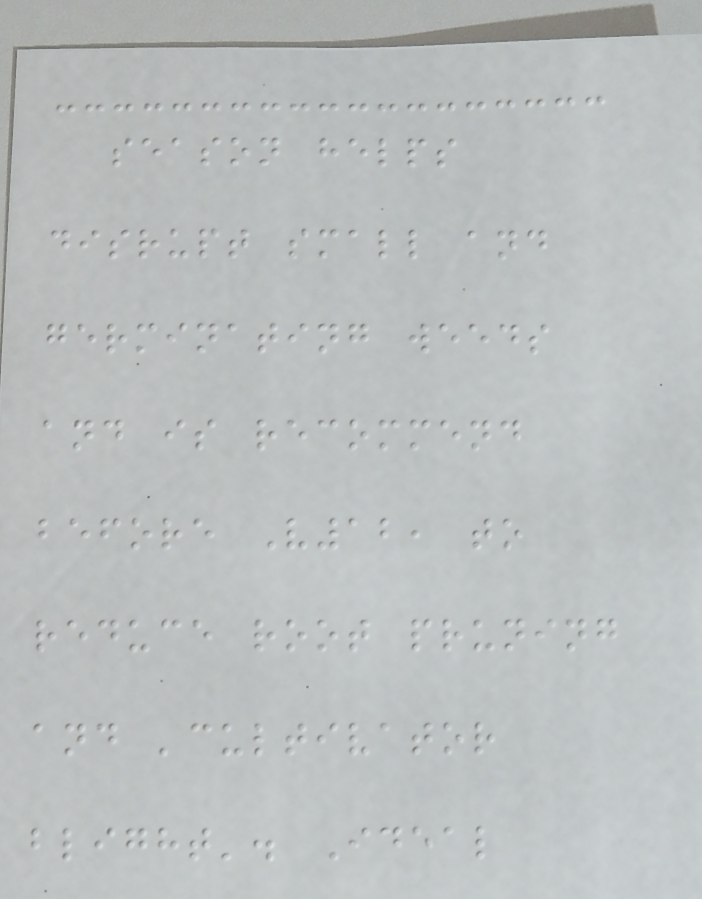season helps
disrupt small and
germinating weeds
and is recommend
before V12, to
reduce root pruning
and 'cultivator
blight'. Ideal
